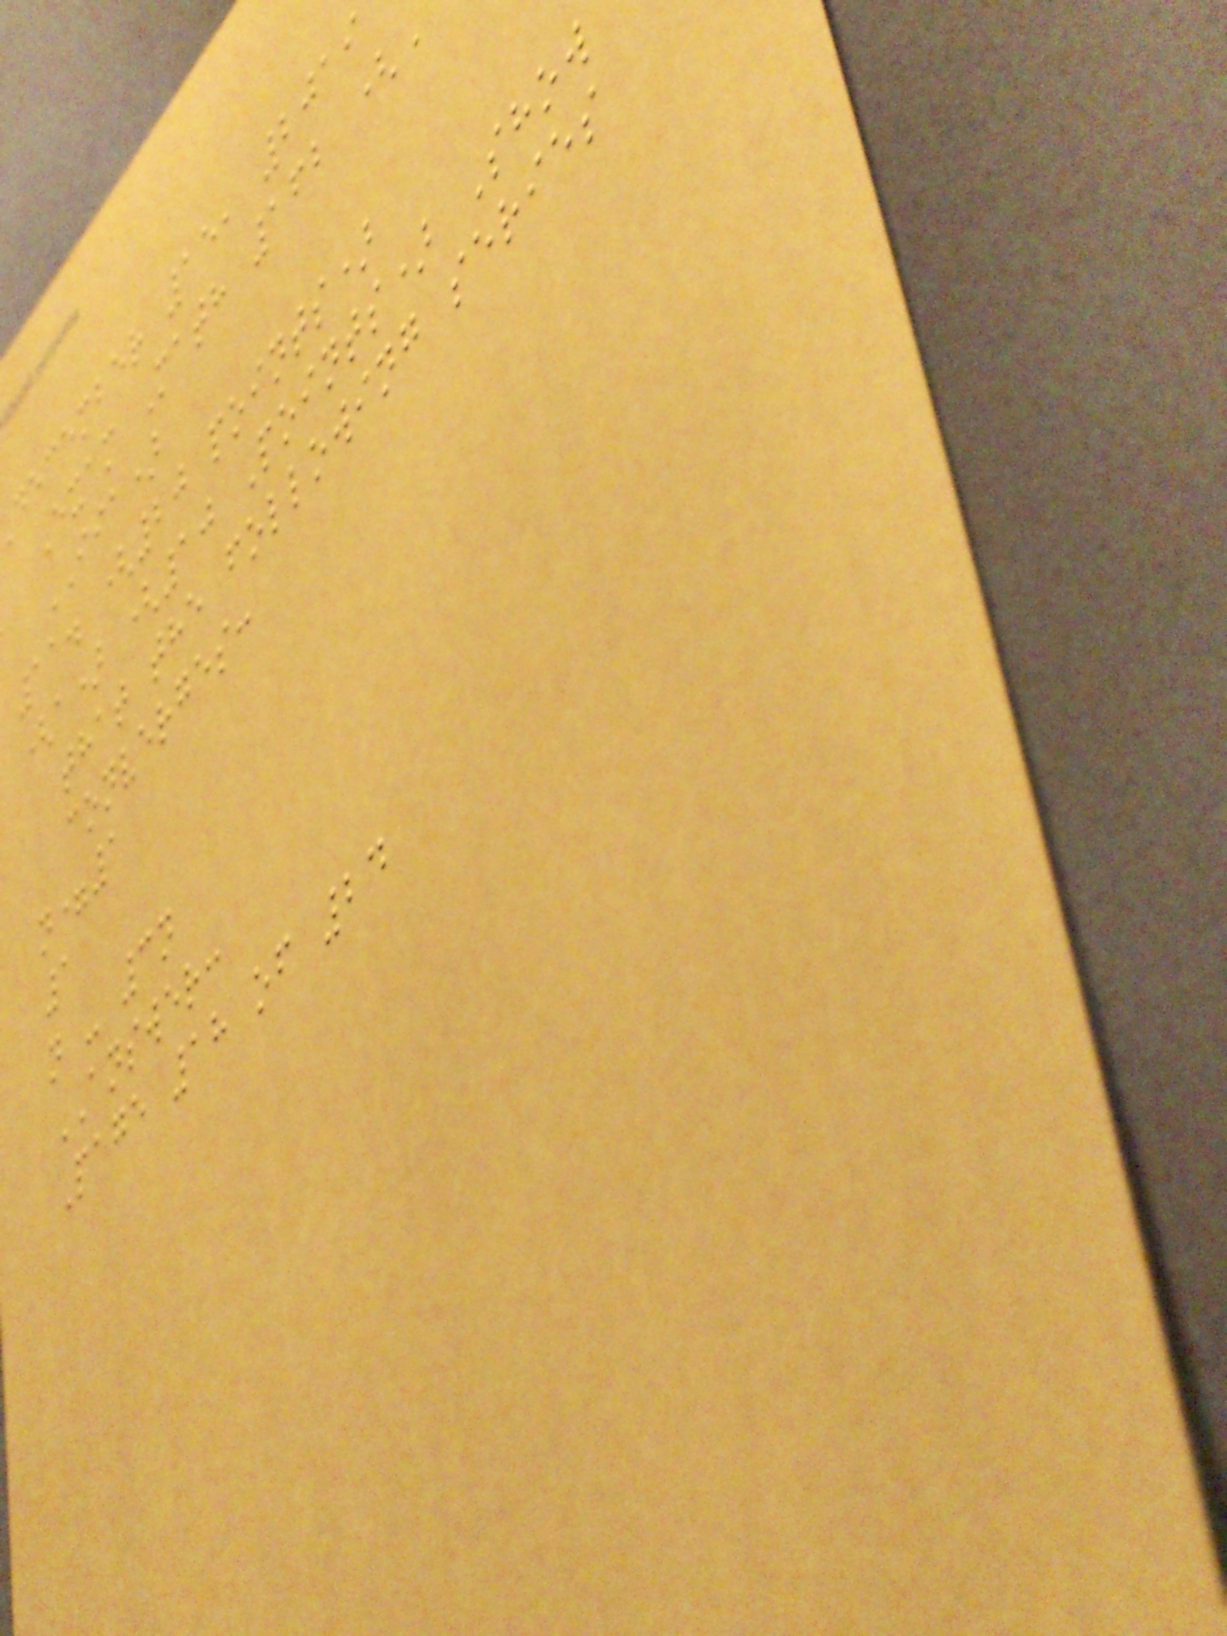december 15, 2019
Exam Math 162 (
IIA)
11. (20 points)
(a) (10 Points) Show
that the following series
converges:
n=1
1
n - 3n
ANSWER:
Page 18 of 24
